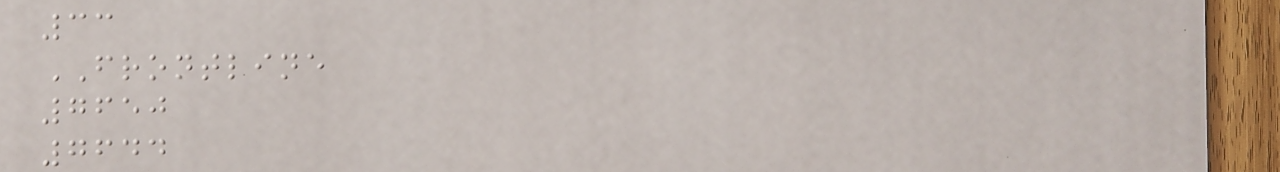33
FRONTLINE
7650
7644
